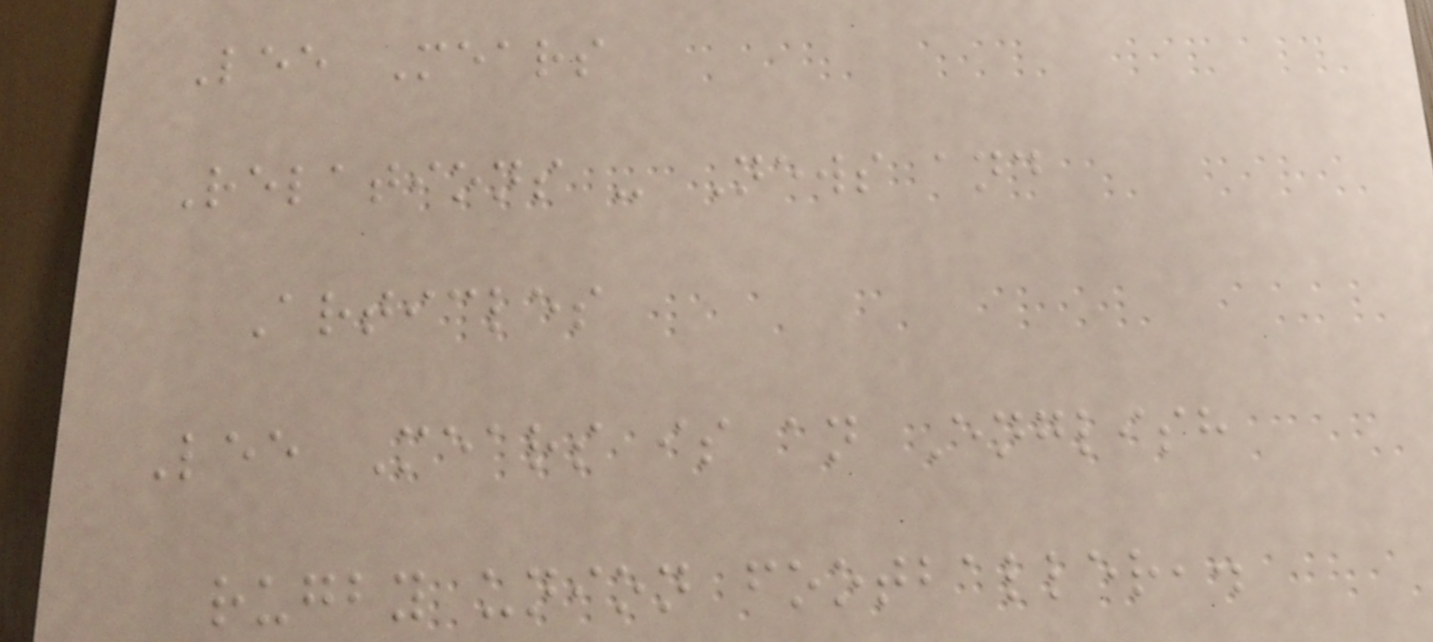Lee Mears
Relations - News and
Articles
Lee Mears is an English
rugby union footballer,.
